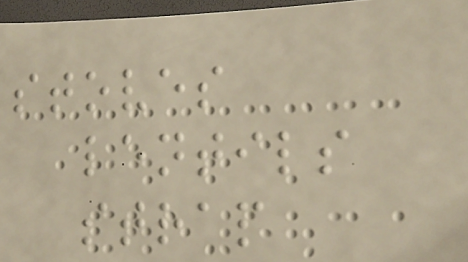stoves
lentils
strap
